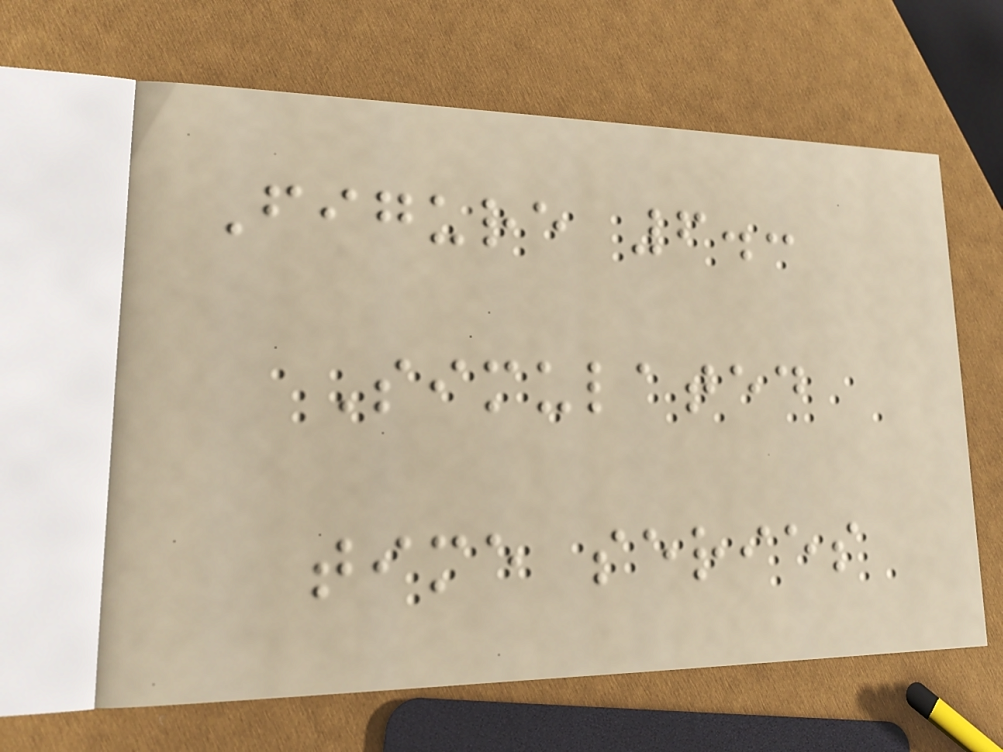Figure 6.:
Simulated
time series
